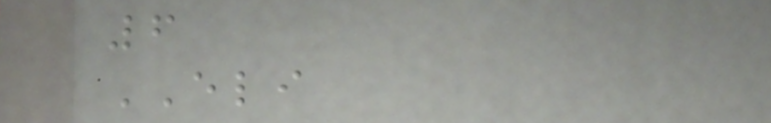6
ELI
